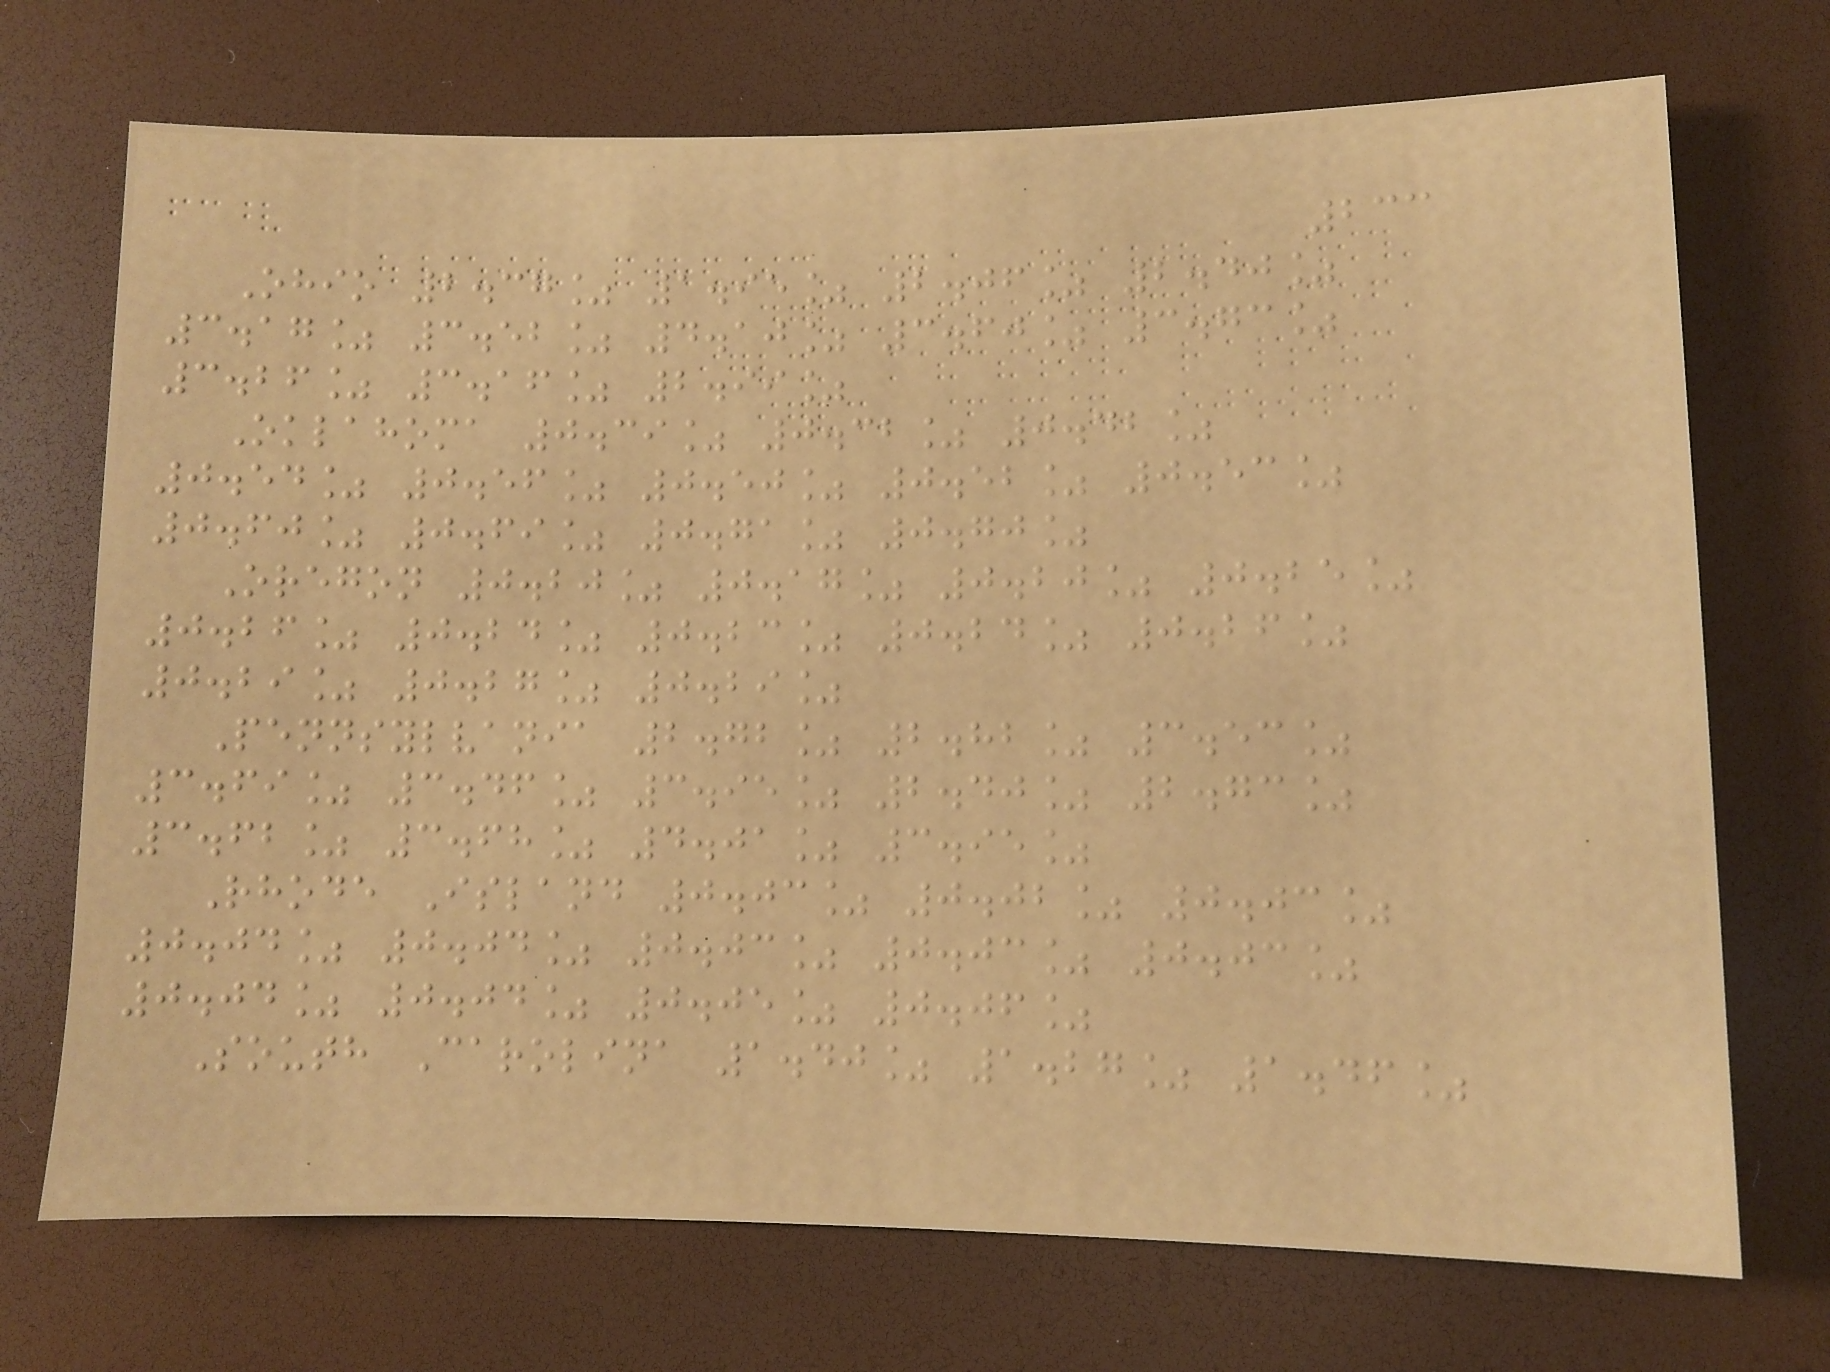233
Ohio 2.37% 1.95% 2.06% 2.40%
3.17% 3.52% 4.10% 3.60% 3.73%
3.26% 3.16% 2.99%
Oklahoma 0.39% 0.32% 0.42%
0.54% 0.56% 0.50% 0.52% 0.53%
0.60% 0.69% 0.71% 0.70%
Oregon 0.20% 0.17% 0.20% 0.25%
0.26% 0.24% 0.23% 0.24% 0.26%
0.29% 0.27% 0.29%
Pennsylvania 2.72% 2.82% 3.53%
3.69% 3.46% 3.95% 2.40% 2.73%
3.62% 3.68% 4.01% 3.95%
Rhode Island 0.03% 0.02% 0.03%
0.04% 0.04% 0.03% 0.03% 0.03%
0.04% 0.04% 0.05% 0.06%
South Carolina 1.40% 1.27% 1.46%
